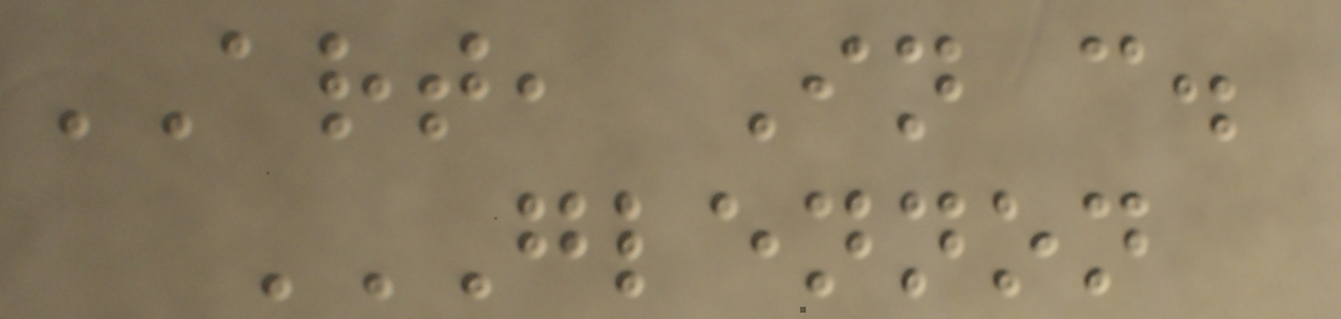ART, In c.
GLENNON
